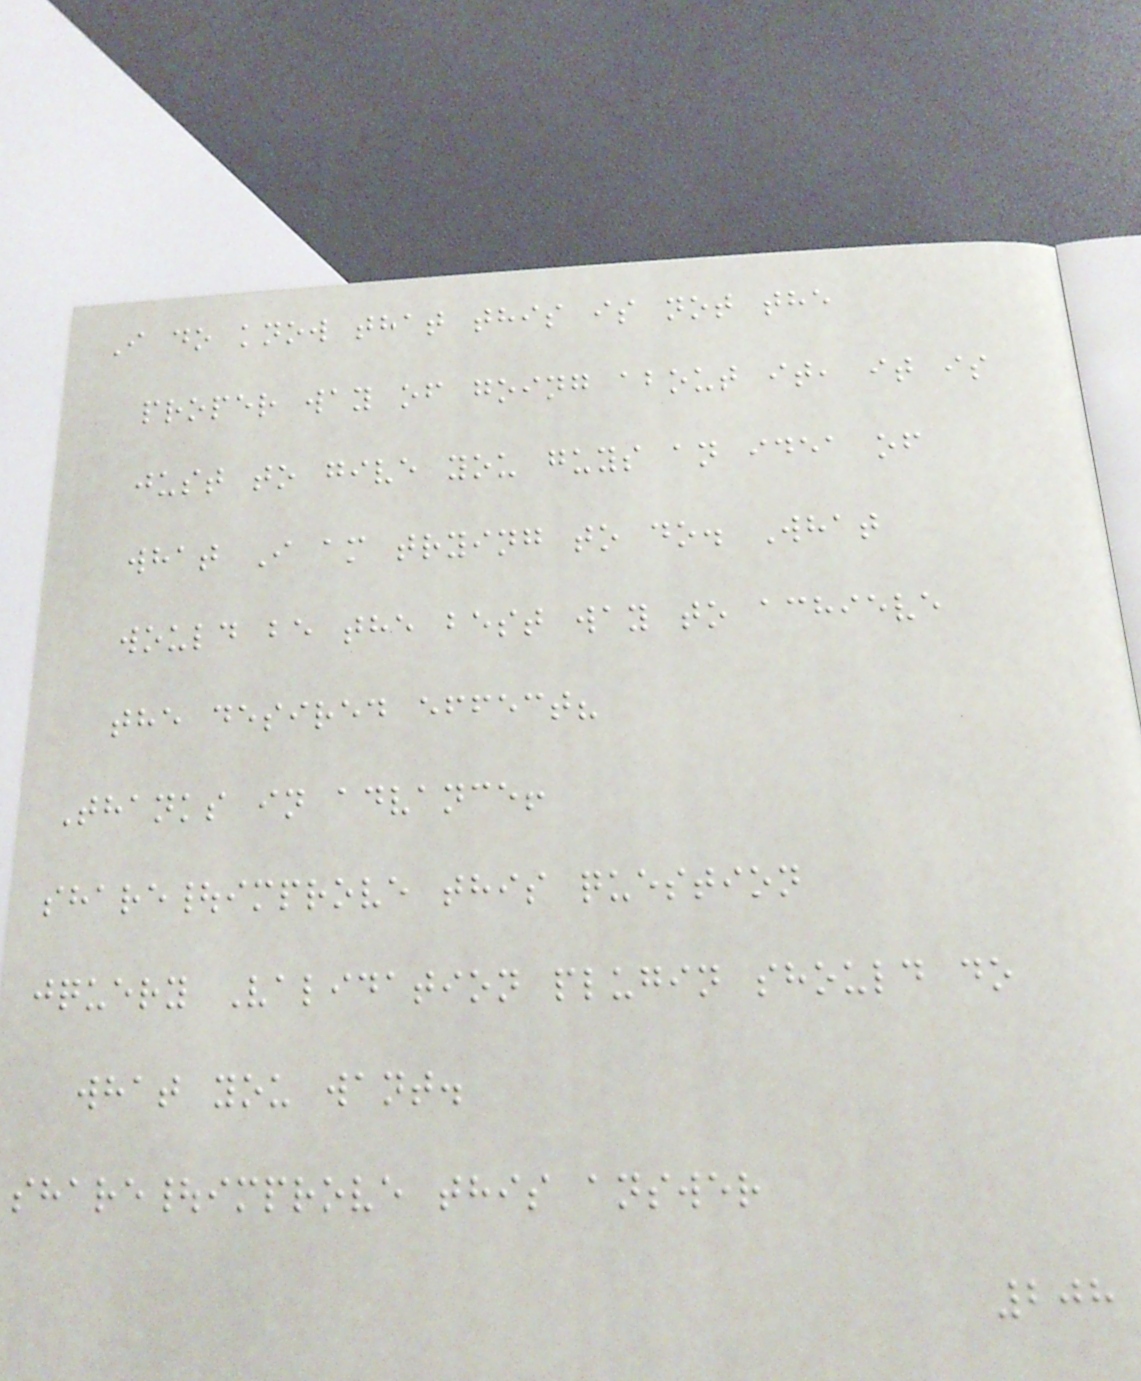I do know that this is not the
proper way of going about it, it is
just to give you guys an idea of
what I am trying to do. What
would be the best way to achieve
the desired effect?
Thanks in advance!
share|improve this question
jquery Validation plugin should do
what you want.
share|improve this answer
208
